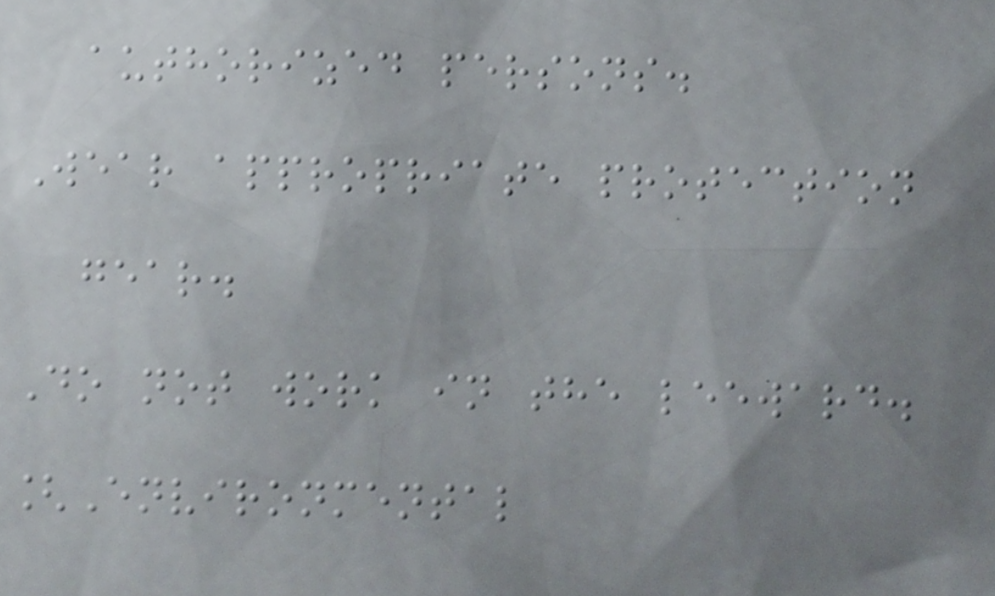authorized persons.
Wear appropriate protection
gear.
Do not work in the leeward.
[Environmental
